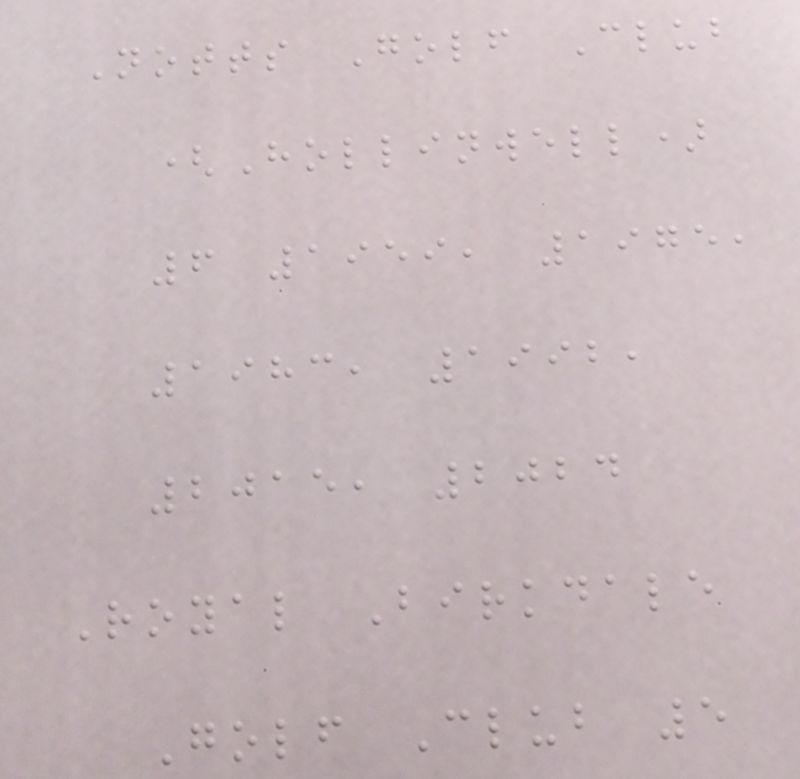Notts Golf Club
(Hollinwell)
6 1959, 1975,
1983, 1992,
2015, 2024
Royal Birkdale
Golf Club 5
